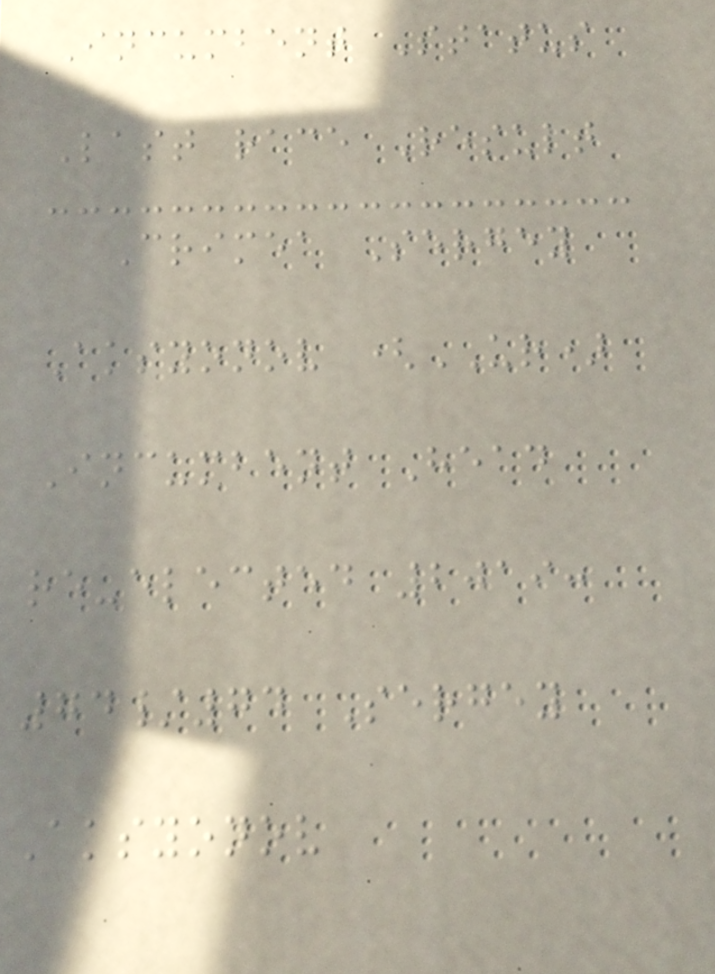Incumbent Status
Last race Result
Crimea Sergey
Aksyonov (UR)
Incumbent Head
re-elected 2019:
74/74 Sergey
Aksyonov
